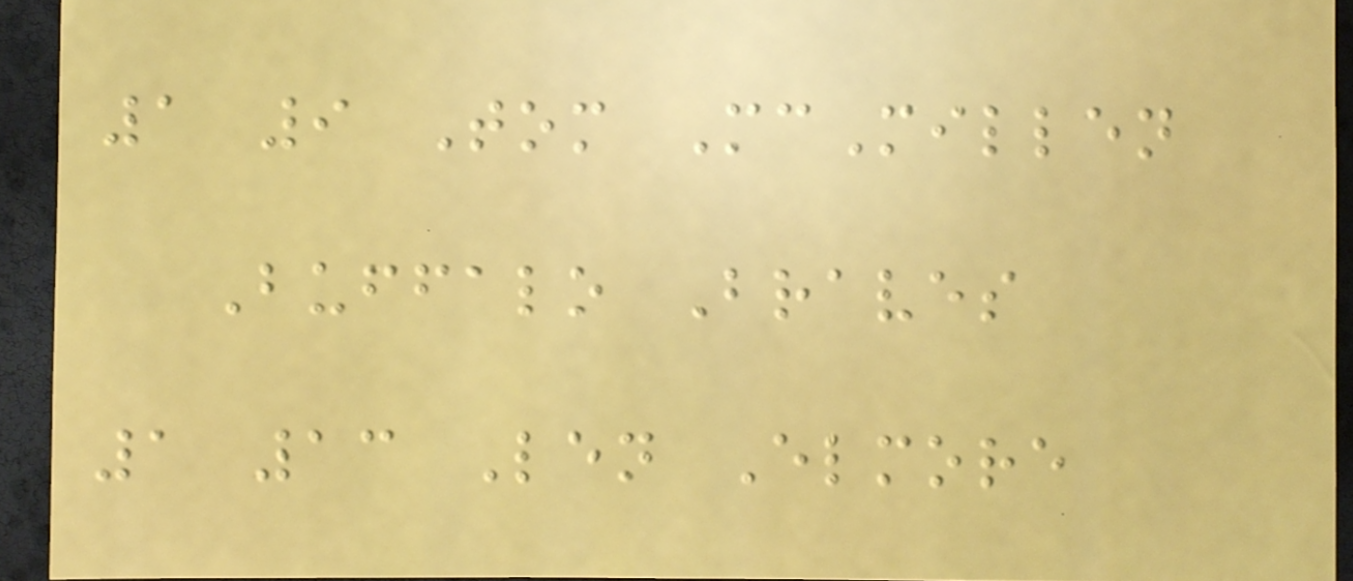1 9 Tom McMillen
Buffalo Braves
1 13 Len Elmore
